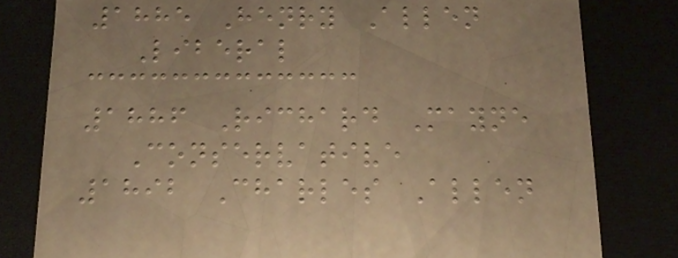1885 Henry Allen
Liberal
1886 Richard Mayne
Conservative
1892 Charles Allen
